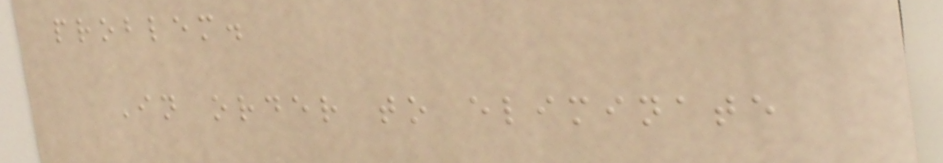problem.
In order to eliminate
